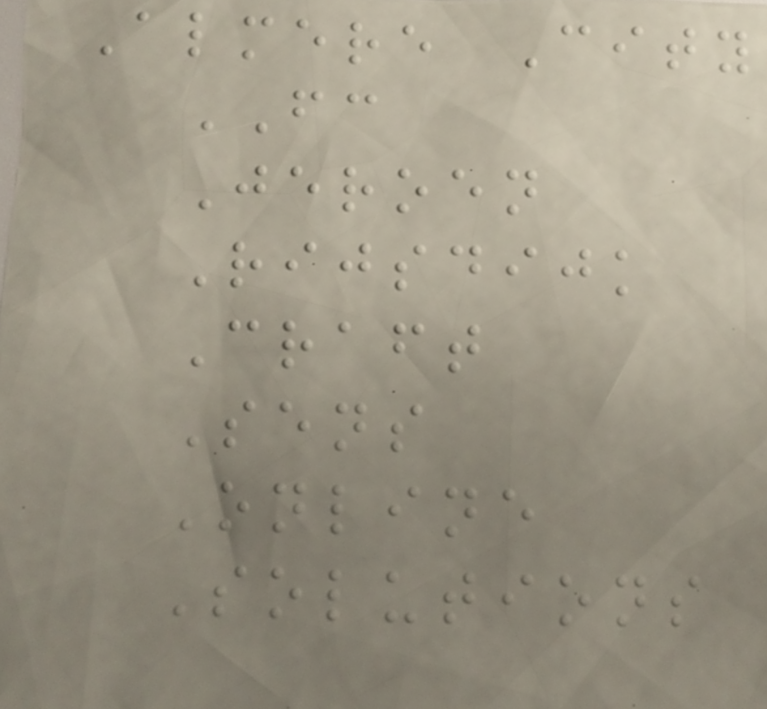Almere City
FC
Jeroen
Rijsdijk
Craft
Sens
Online
Solutions
